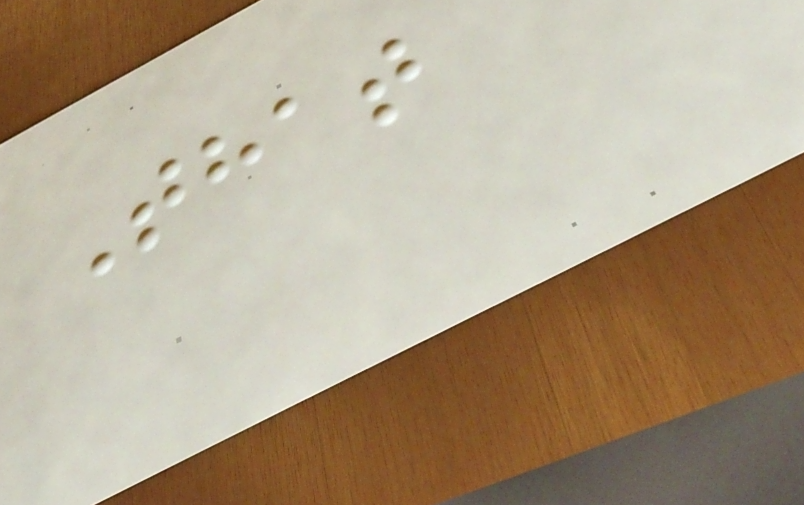That
